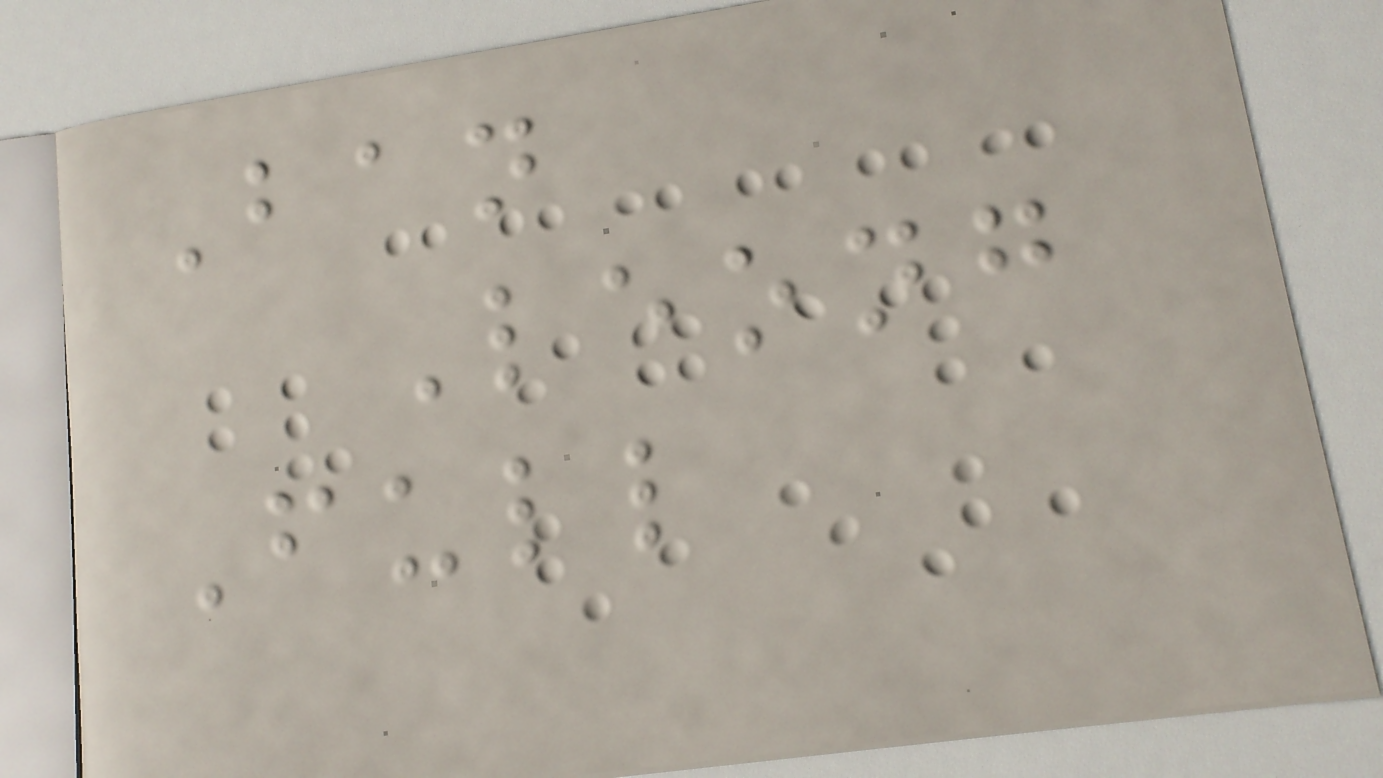Ban
Leong
Full
